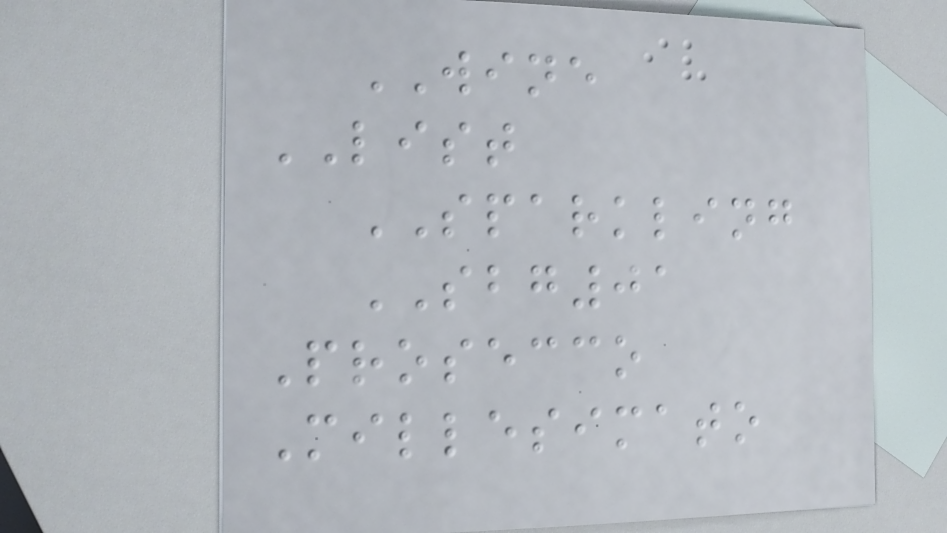WINE
LIST
SPARKLING
SBG01
Prosecco
Millesimato
